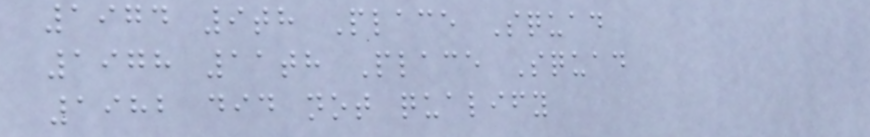1974 9th Place Squad
1978 11th Place Squad
1982 did not qualify
